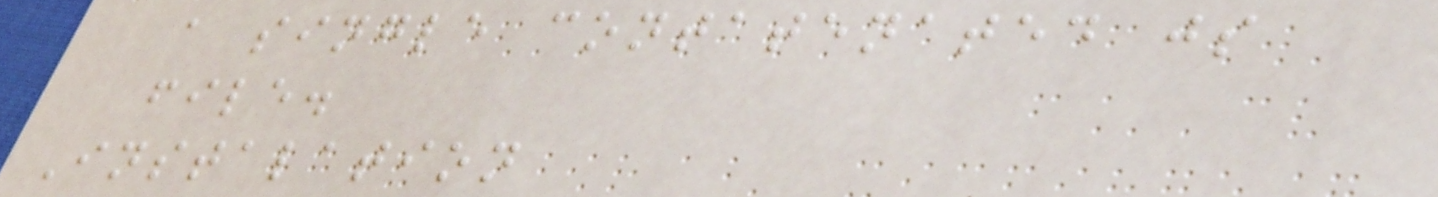a single contatenated js
file.
Instalation
